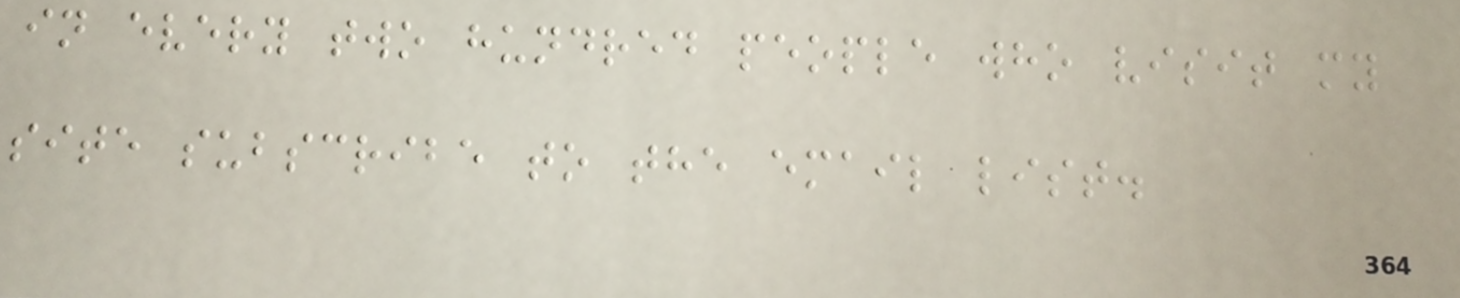in every two hundred people who visit my
site subscribe to the email list.
